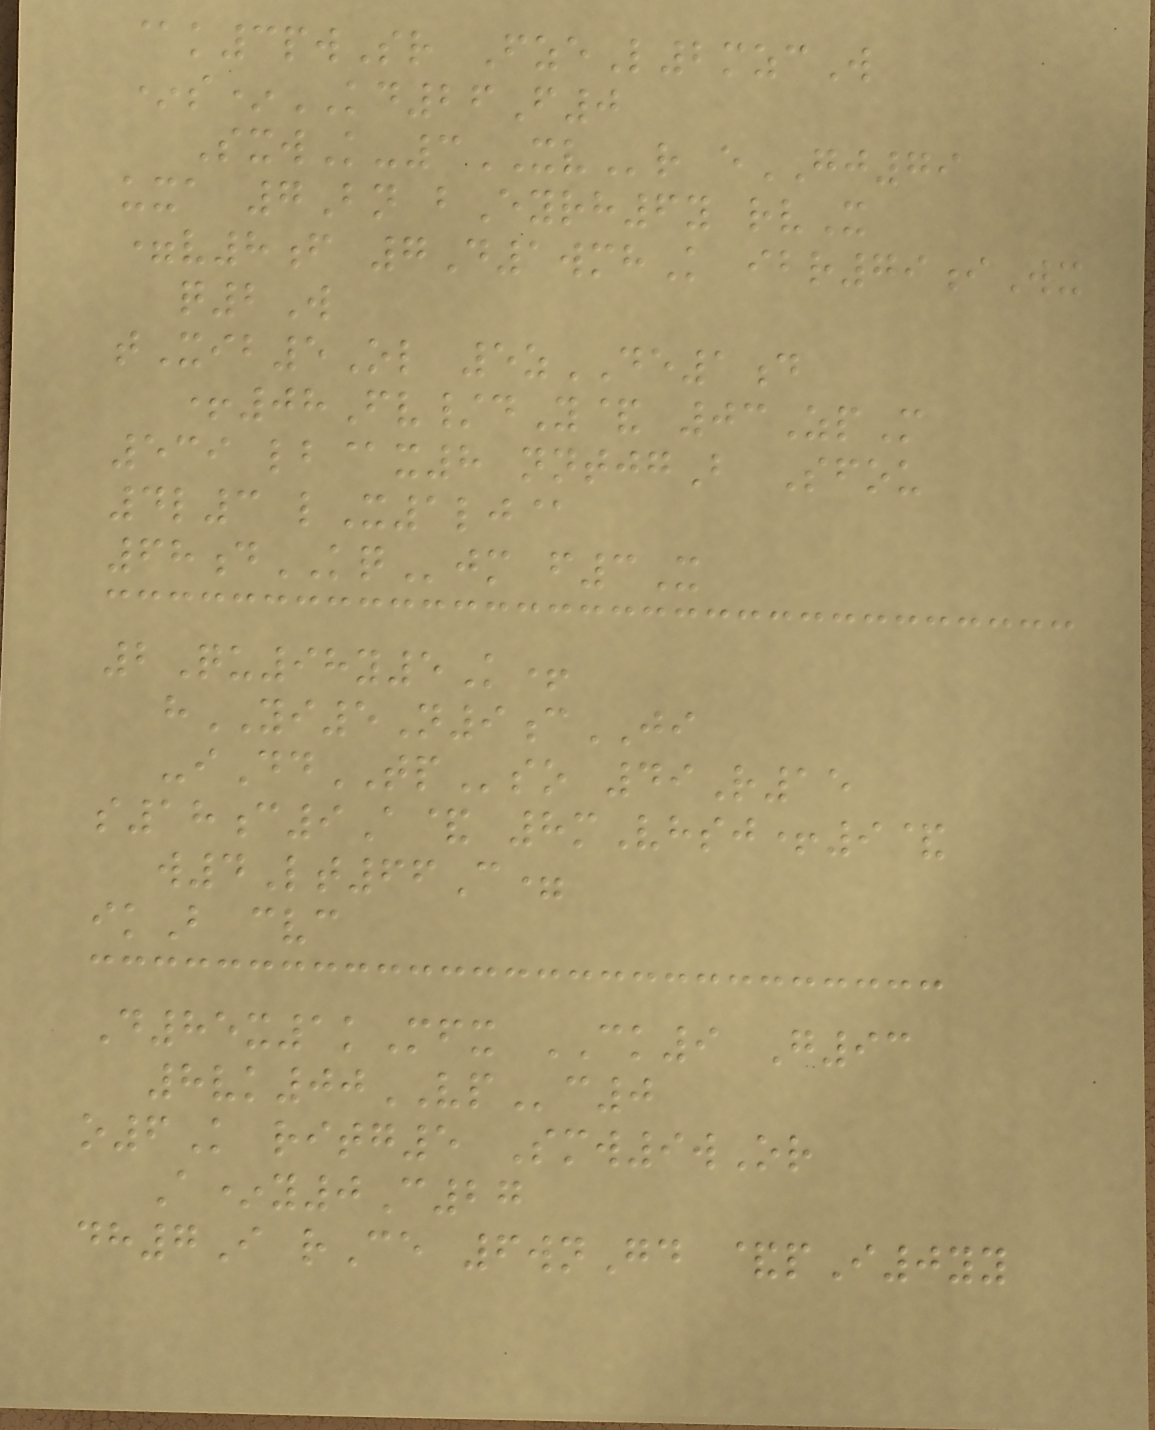@k3pwSr FzeL2mzcW
*s*KD26F0
SxwK-3XVr eGJ79
uxa 7Bn bEyrh6y rvX
=v8f 7D1wmhK ibr79iWx
q2W
tXib5Ol 5zDE1d
+08Fv/dY& 03ZpM
539 lb@x8 nntjgB Sfou
4l3 lX1lj@
68dKQjm f3X
2Qu98y5K+
hYI5N9cJI
-iDdTPso 49R15
s18c9A& 8mVhsj+9&
w4Lt66C=
ikB cvc
D85x1kMfx CK9 G93
8vk00VPc0
o6K ritg5 Smw9wOr
A*y0C27
dh7I rCe 6wnGd &pI0yy
